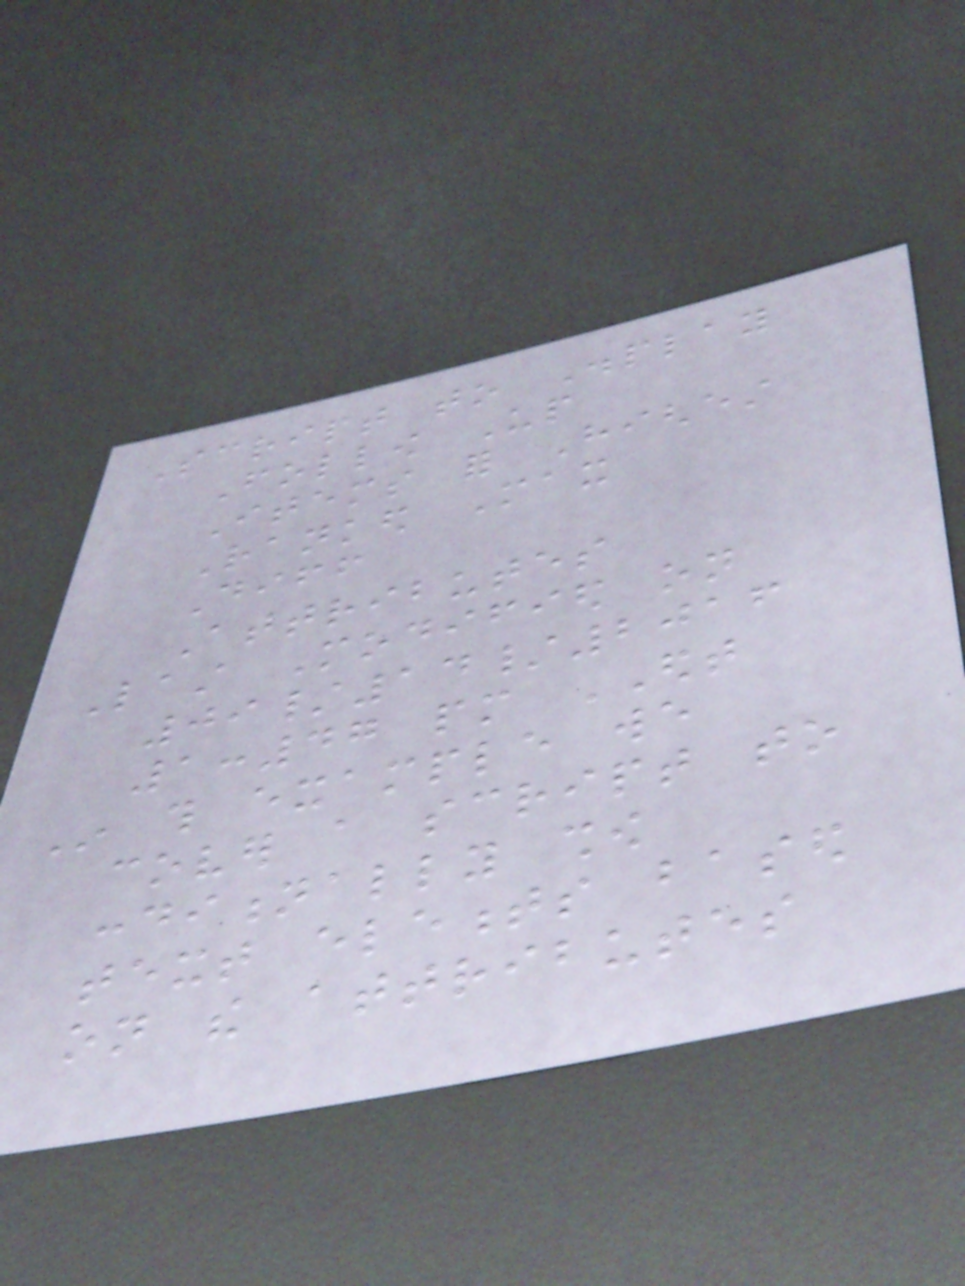Script to Display
Follow Up
Items for Highest
Ranked Max
Diff
Attributes
Last Modified on
09/14/2016
1:47 pm EDT
In this example we
cover a script to
conditionally show
text elements based
on the attributes
